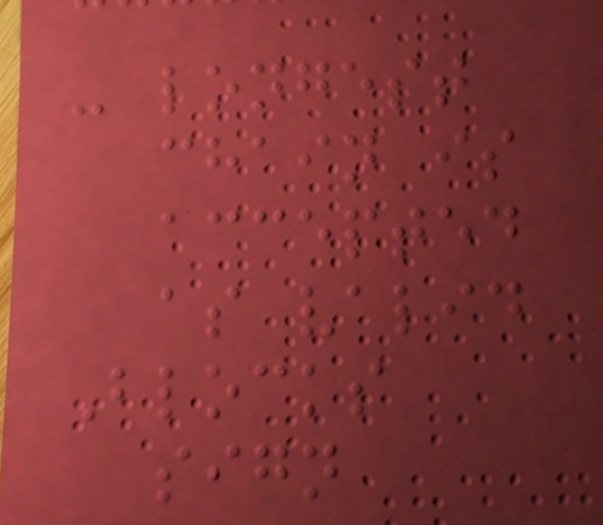- longest
chain is
accepted
as valid
Blocks
sign
